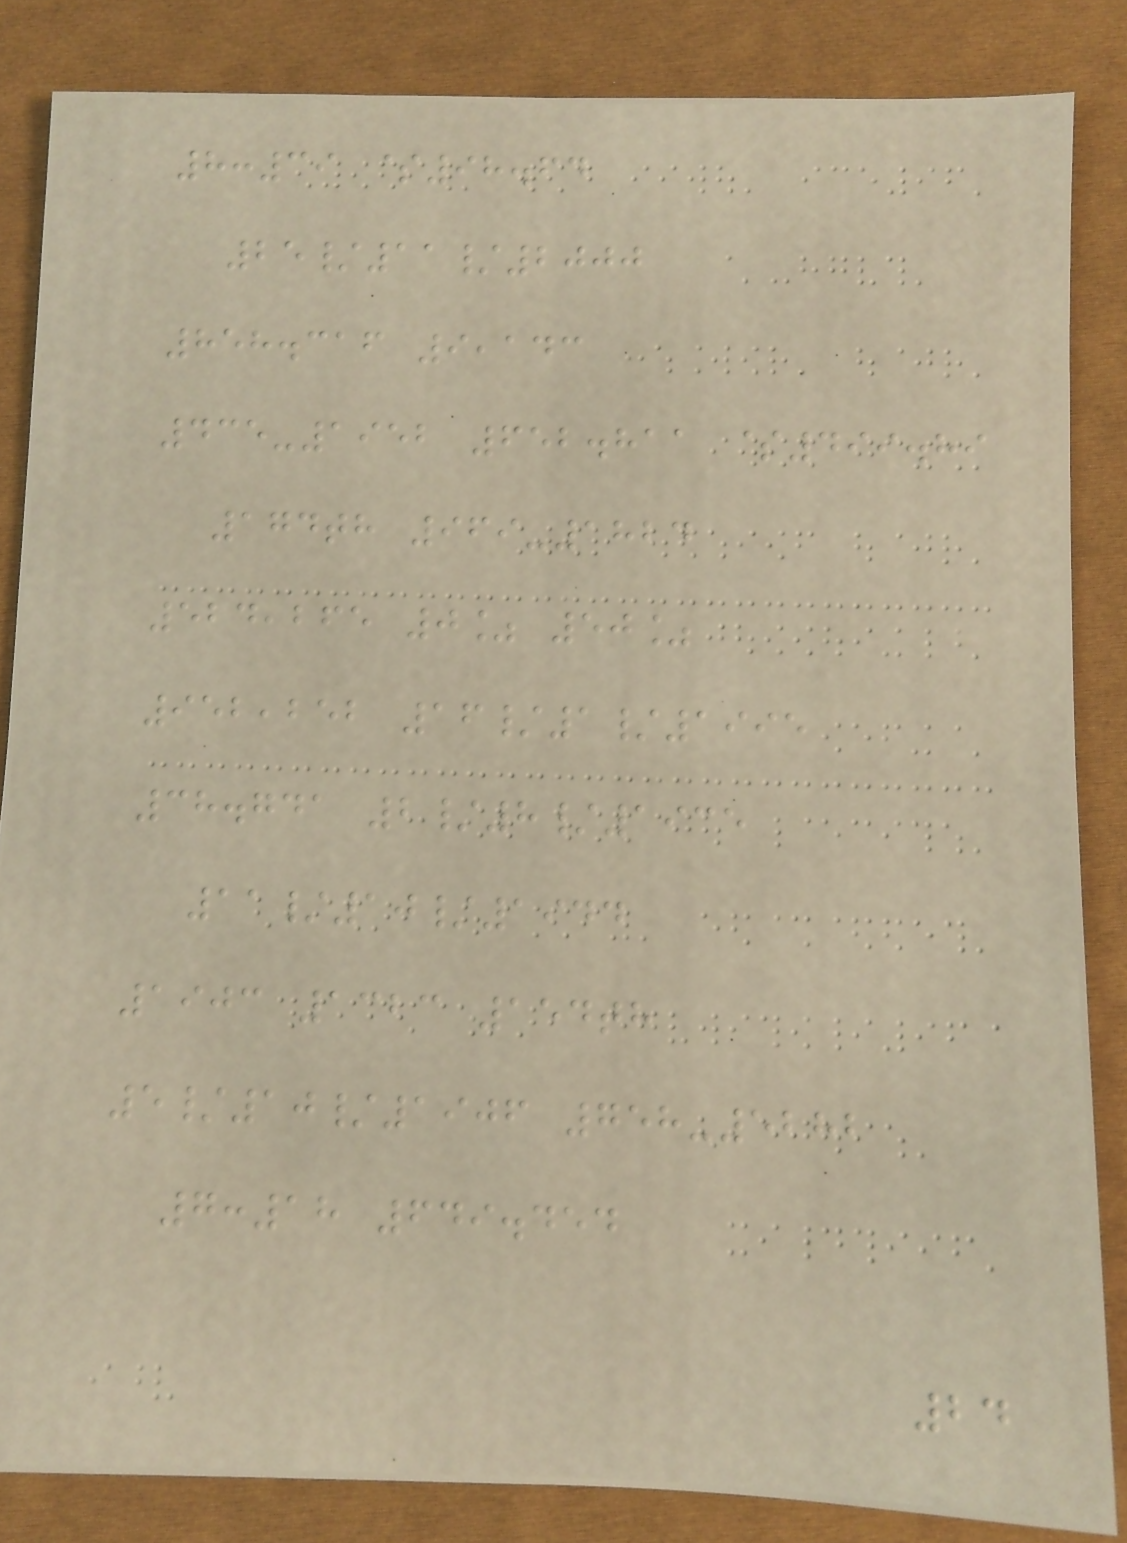8:39 $98.64
25/11/2000
858.316 9,143
435-1952 652.811 $499.89
174th 969-1824
524,265 0% 50%
952,252 16/1/1995
38.741 2/8/1935
11/10/1944
1903 1323 154th
5/10/1906 758-5282
7:18 649.454
24
